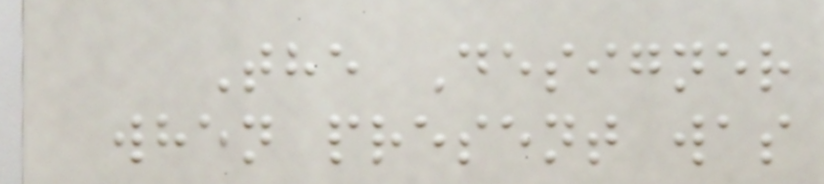The Designer
when present was
